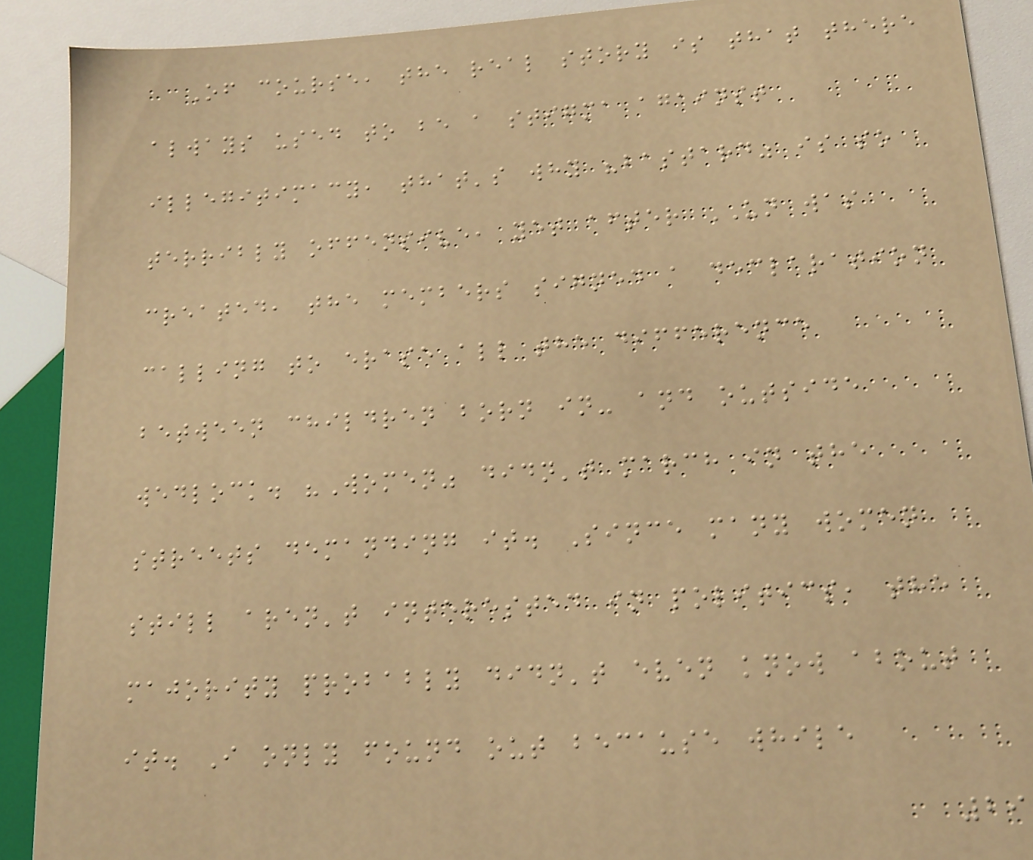Of course, the real story is that there
always used to be a stigma against
illegitimacy, that's why "bastard" is so
terribly offensive, yet after UN was
created, the members signed a declaration
calling to erase all the difference
between children born in- and outside
wedlock. "Women" didn't march in the
streets demanding it. Since many women
still aren't interested in politics, the
majority probably didn't even know about
it. I only found out because while
29
